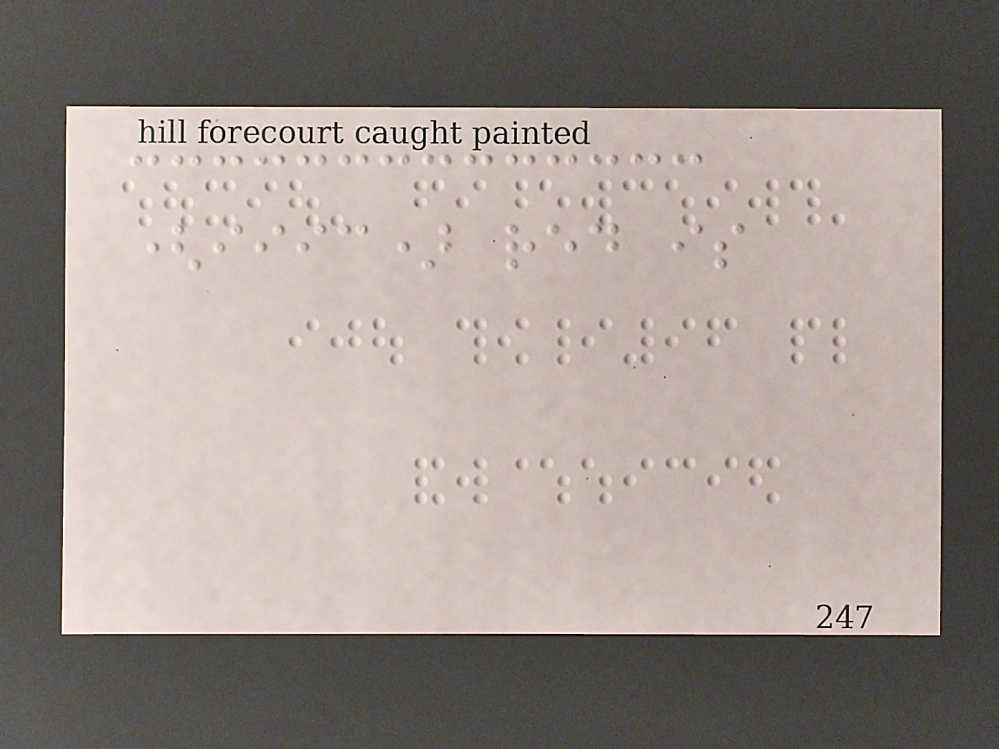(iiic) red is
